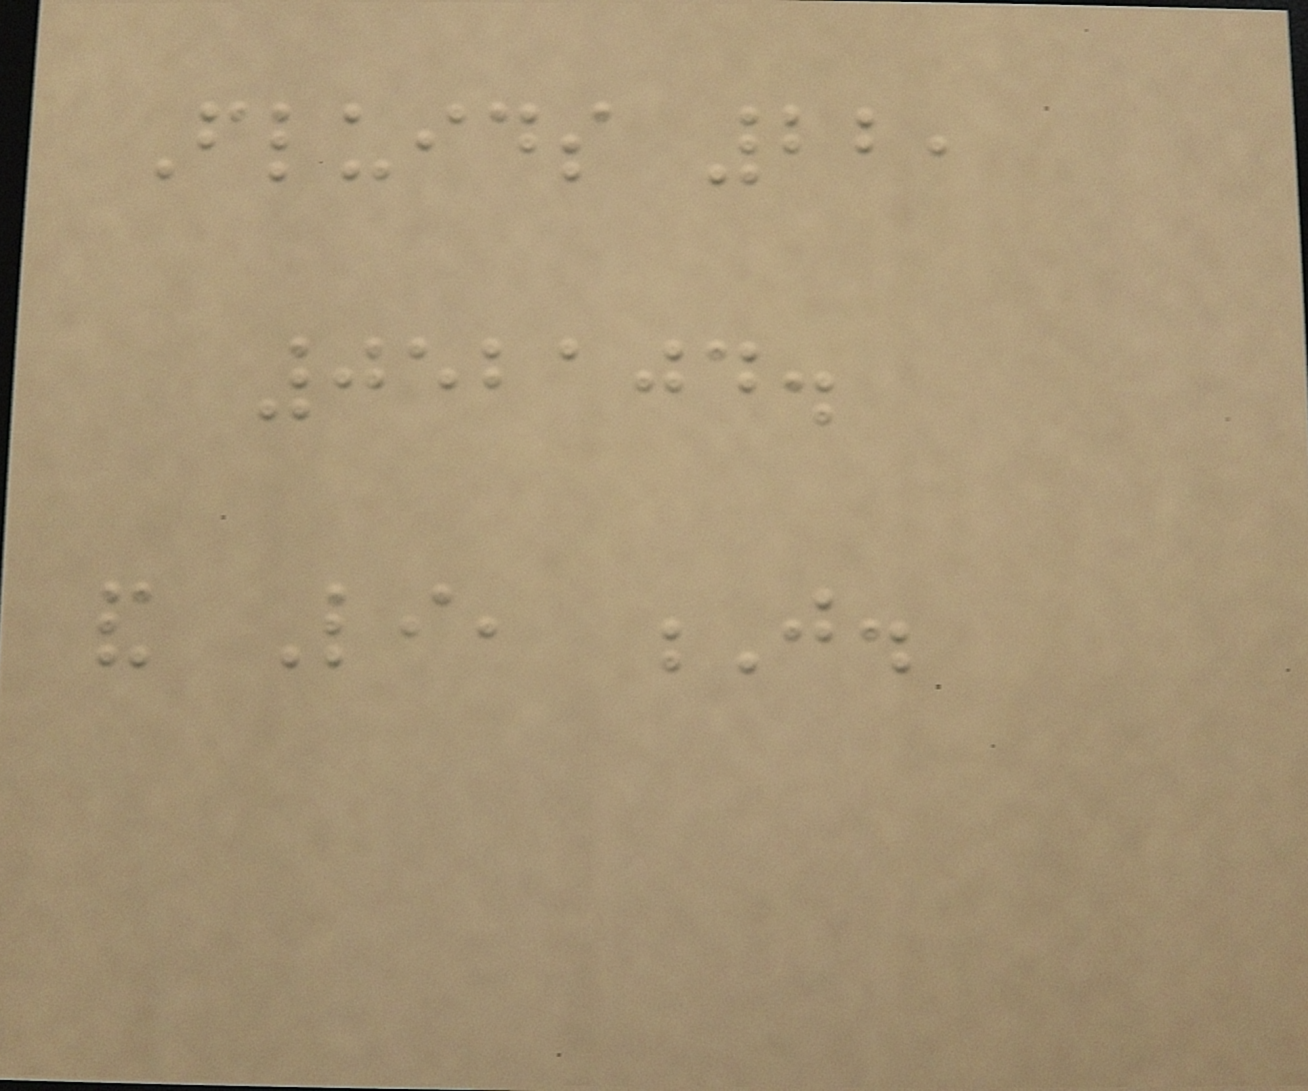Fluids 22,
052104.
and Li, J.
